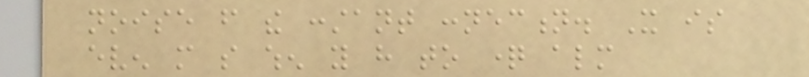noise from the constant connection. It is
even more so when you have to question almost
